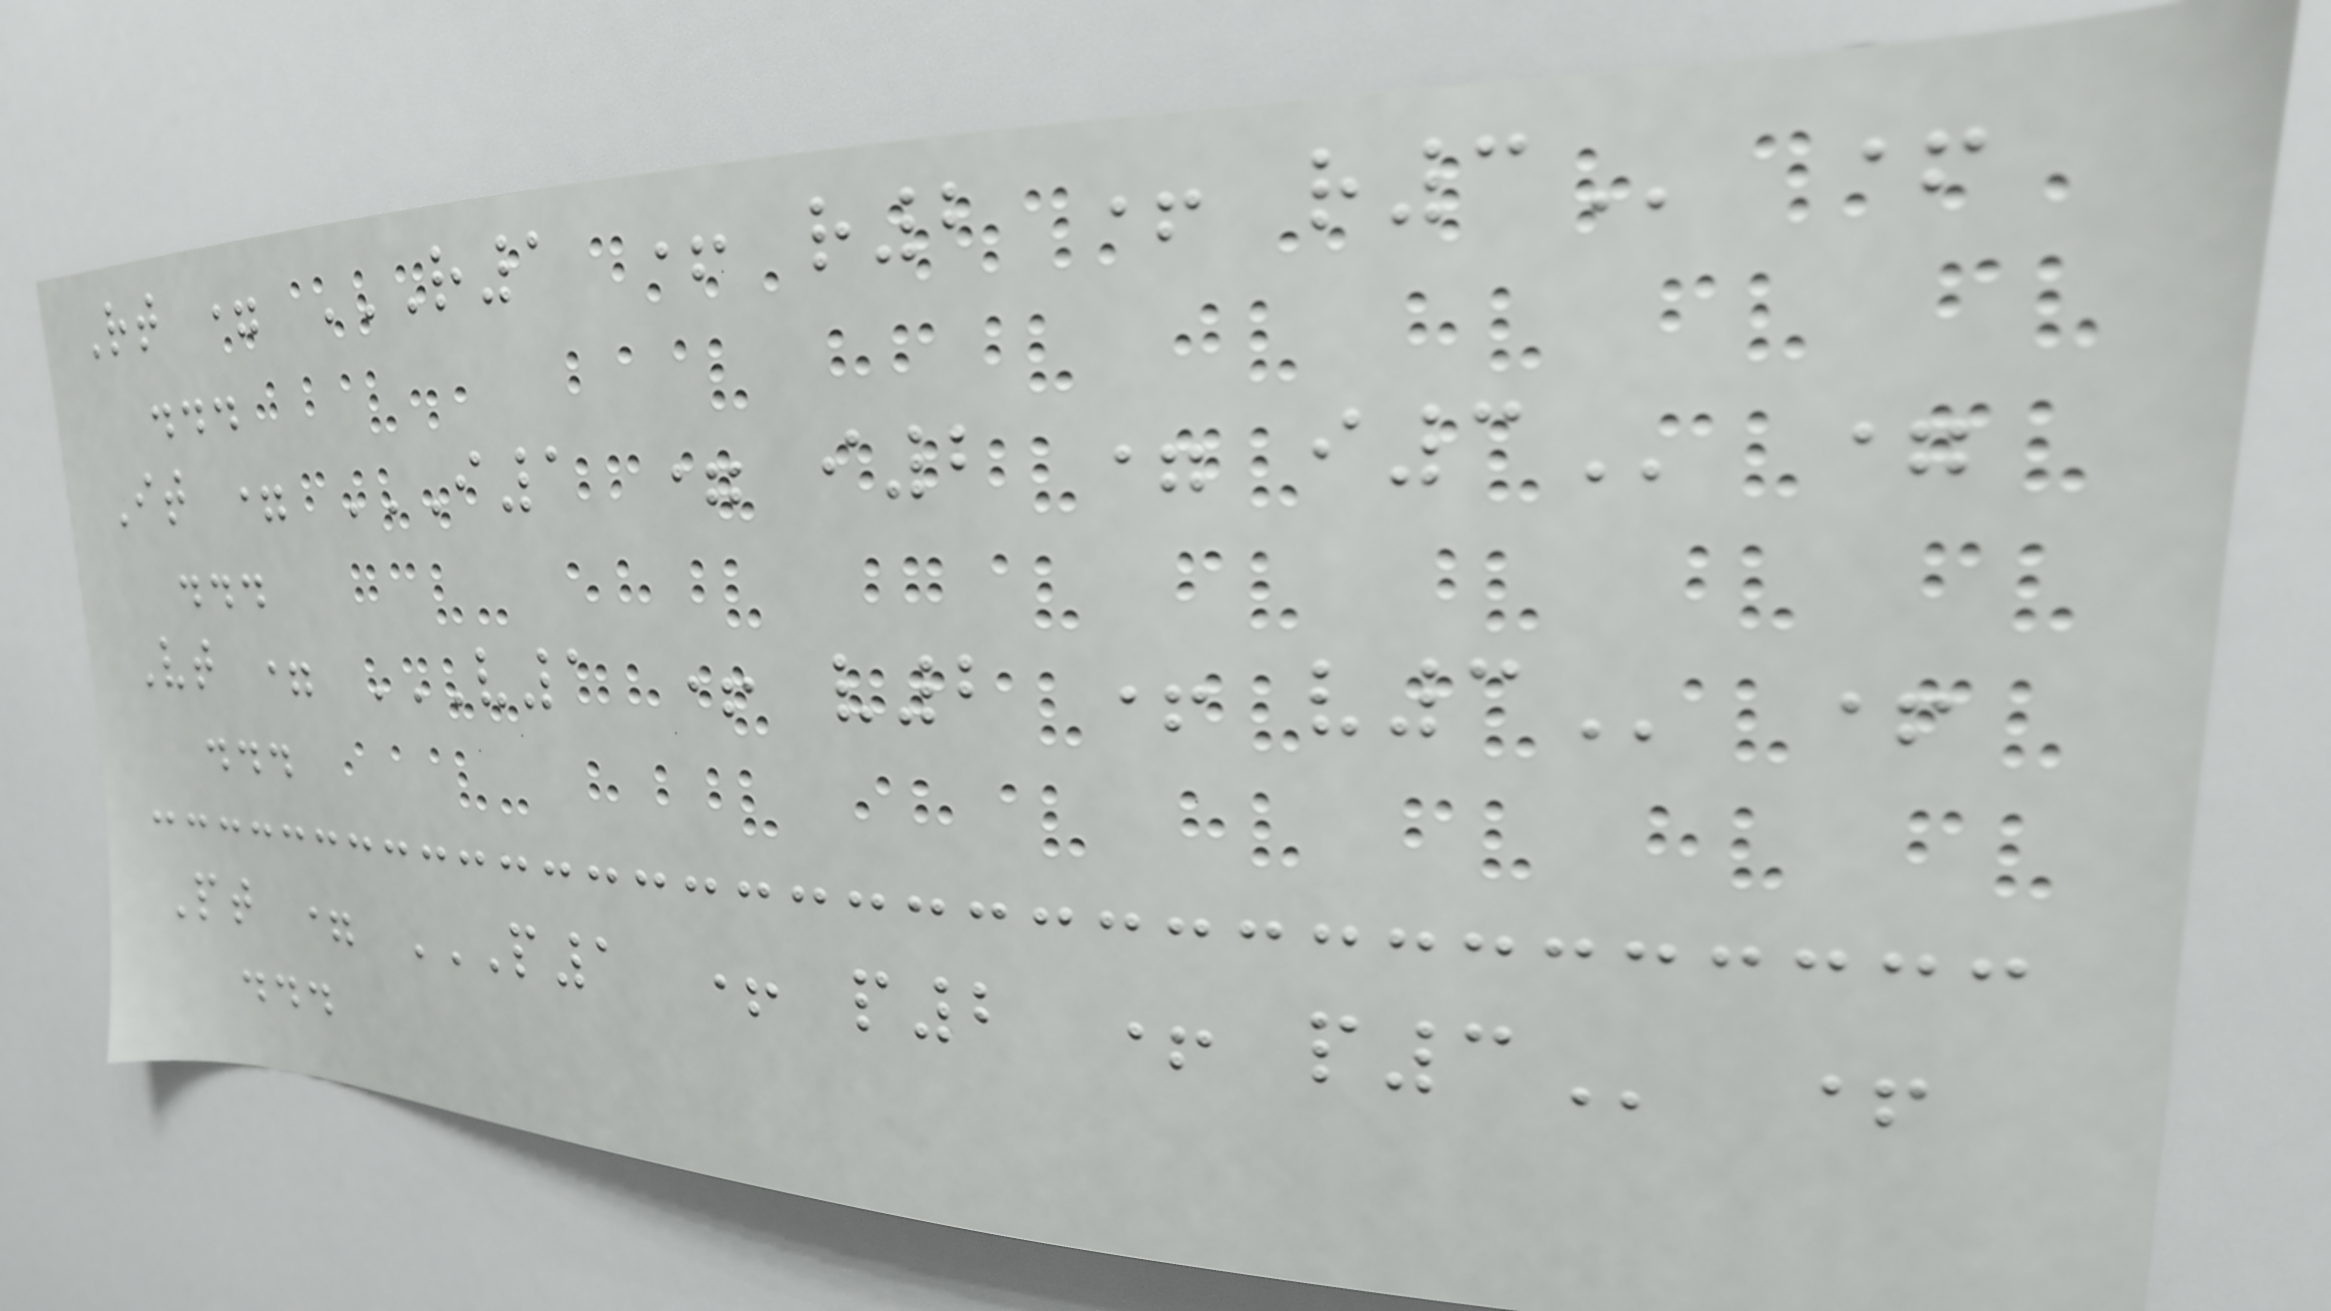Rt = R1 + R2 + R3 +
...
It = I1 = I2 = I3 =
...
Vt = V1 + V2 + V3 +
...
Pt = P1 + P2 + P3 +
...
